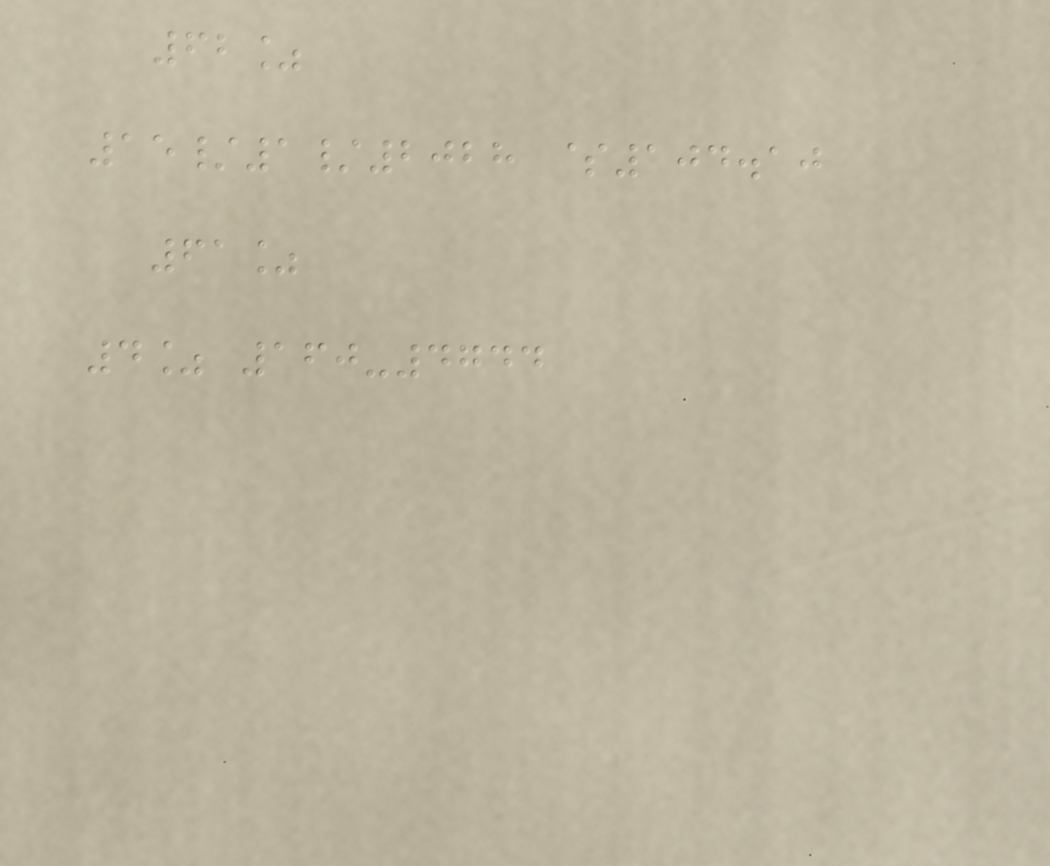62%
15/1/2028 $104.10
61%
4% 160-4744
